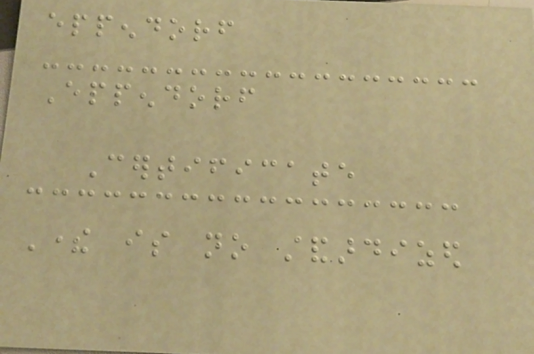eppendorf
Eppendorf
Certificate
There is no standardized
